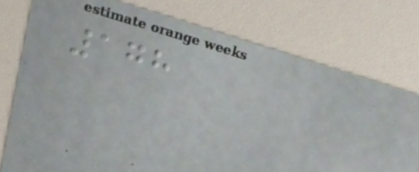178
